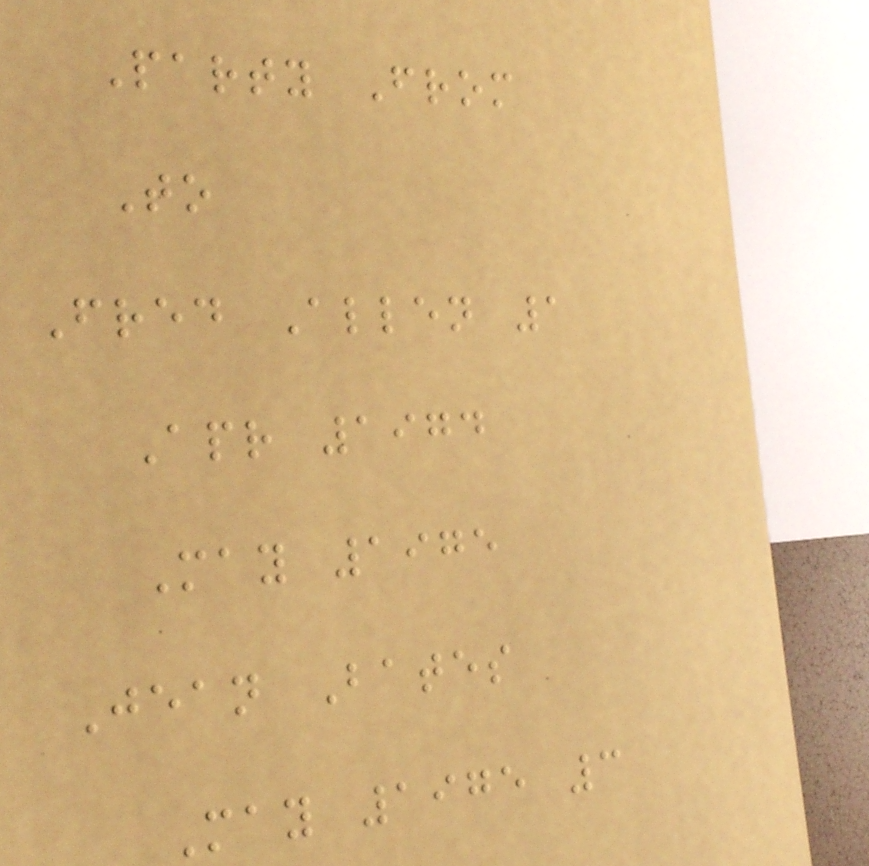Party From
To
Fred Allen 1
Apr 1974
May 1975
Jean Bates
May 1975 3
